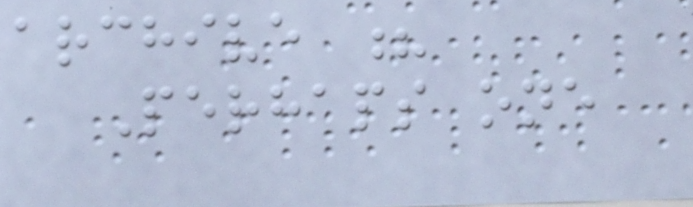archive ?
Perhaps one
